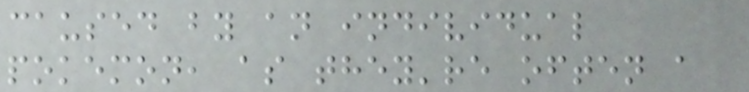caused by an individual
pokemon, as they're often a
